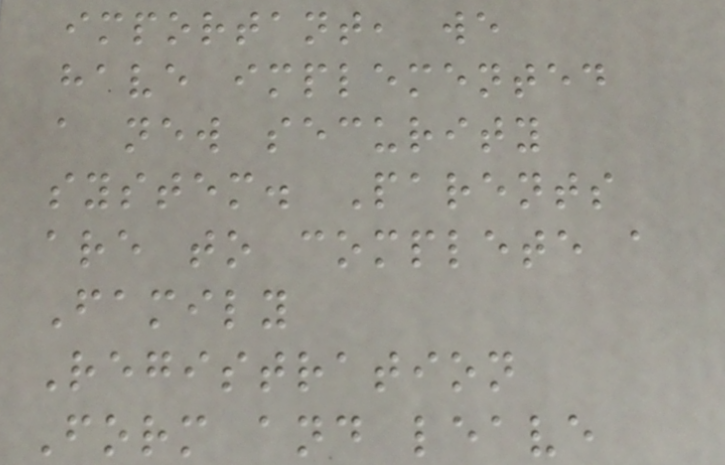important, we
have implemented
a new security
system. Parents
are to complete a
Family
Registration
Form and leave
